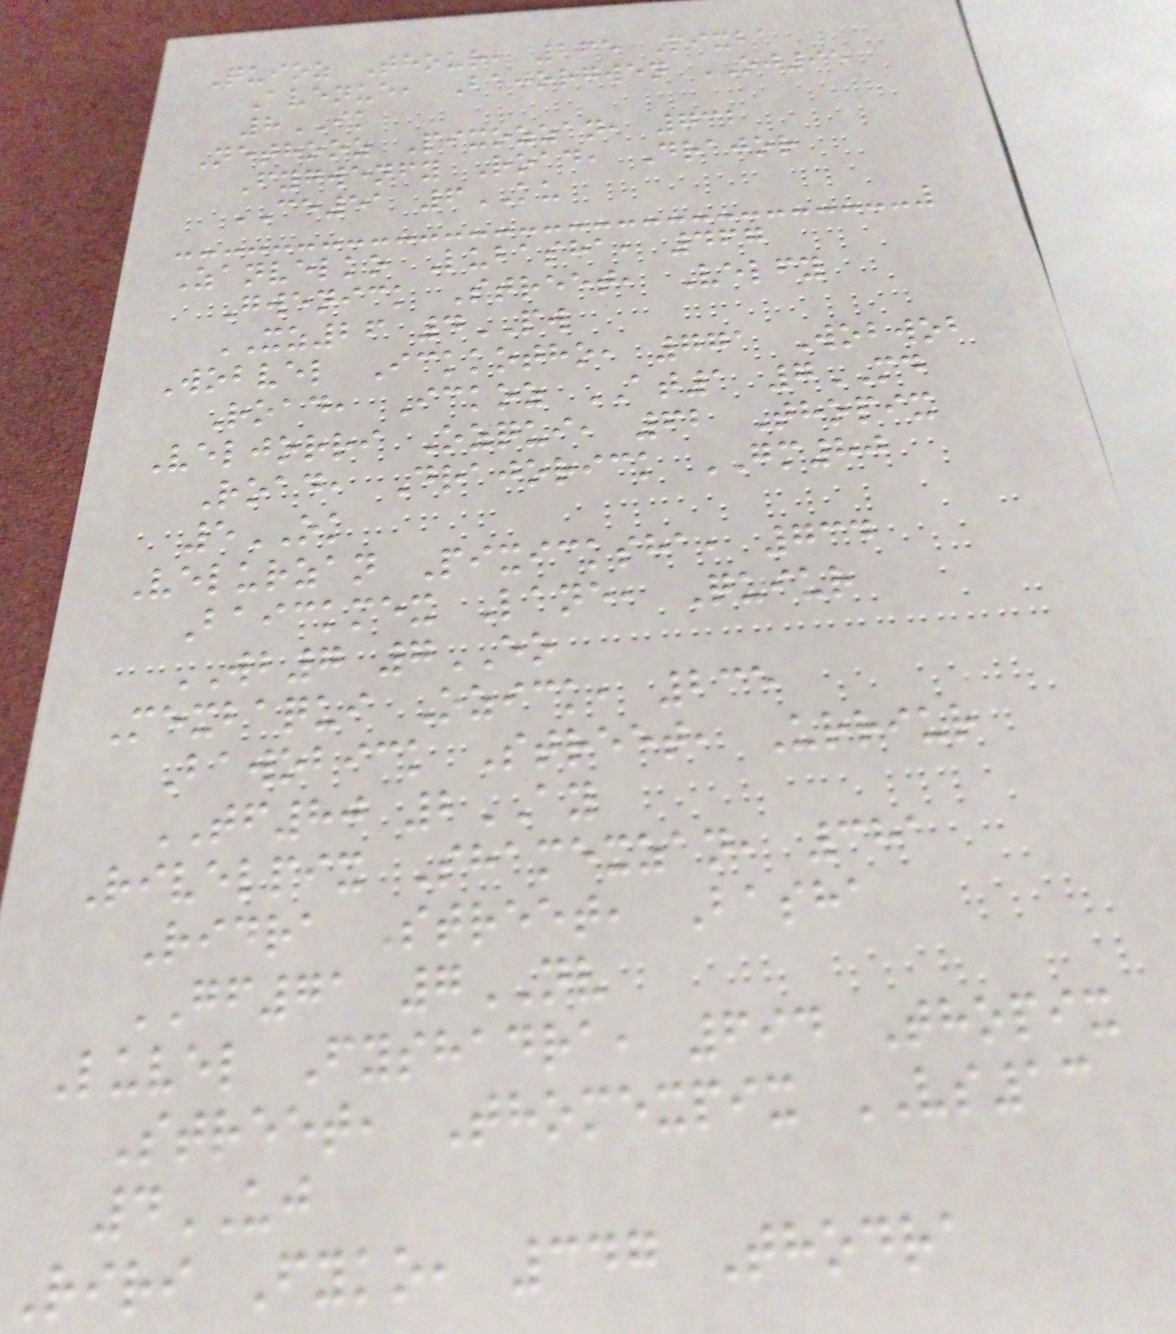Quioz Thour, 265 Pixba
Avenue, Bajorgwen OJ95
8IK
Nethooz Pixozzan, 732
Fygwenfy Road, Drajor
CE51 6KU
Zanvelko Lubasha, 467
Gwenick Street, Velfy
XZ26 4PW
Wobvel Ickkotho, 771 Wobwob
Road, Ickoz AT1 7MD
Veljorri Ozqui, 62 Thopix
Road, Drajorick GM80
5OK
Velurzan Pixicksha, 734
Baickmex Lane, Quiur
WB7 7EO
Mexbaqui Ozick, 235
Bawobick Street, Urriur
TF80 2AY
Rivelpix Shamexzan, 381
Ridra Street, Basha
GF71 7NV
Luvel Fyshadra, 694 Thopix
Street, Thomexpix VS13
4UJ
Riri Fyko, 347 Thodra
